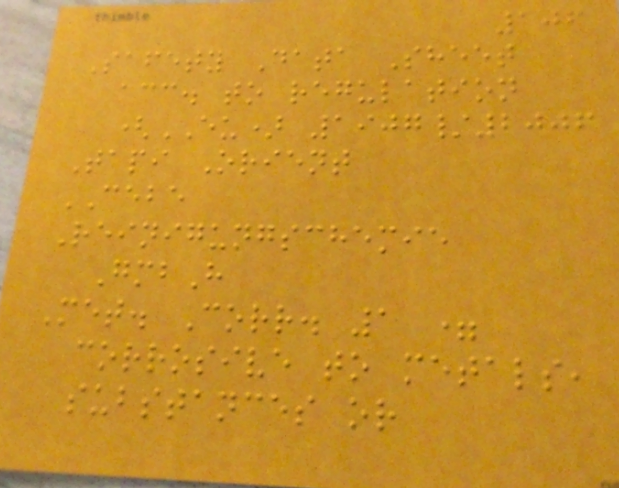106
Safety Data Sheet
acc. to regulation
(EU) 1907/2006
Tapi Orient
CEBE
Reinigungschemie
GmbH
Met. Corr. 1 =
corrosive to metals,
substances or
